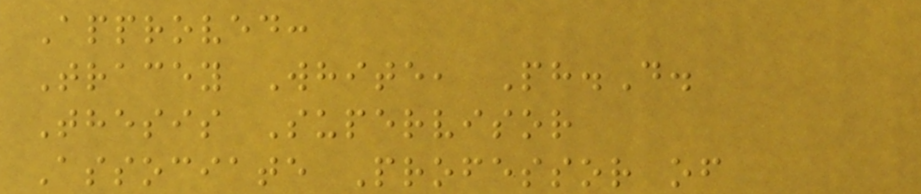Approved:
Tracey White, Ph.D.
Thesis Supervisor
Associate Professor of
